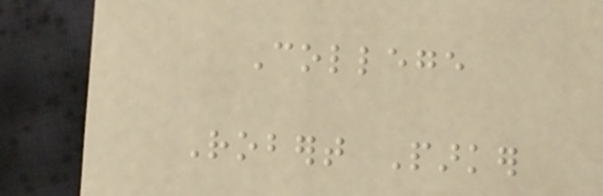College
Robert Parker
